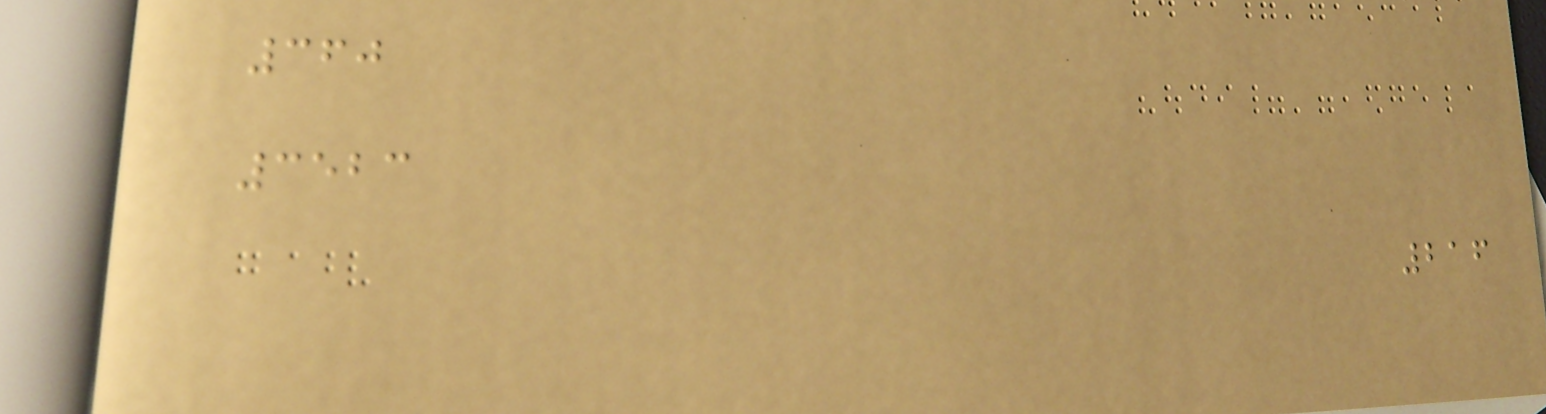360
3523
216
